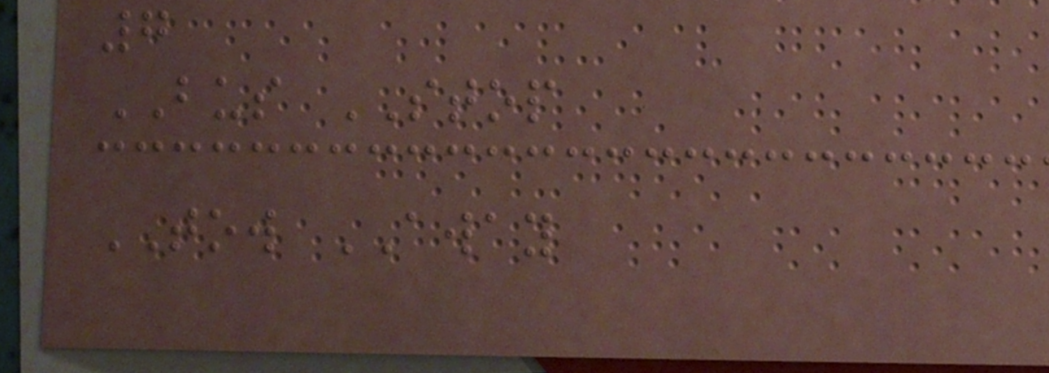7
BUS STOP
TOW AWAY
